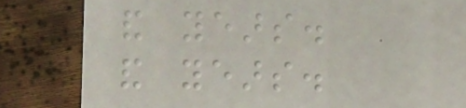and years.
and years.
